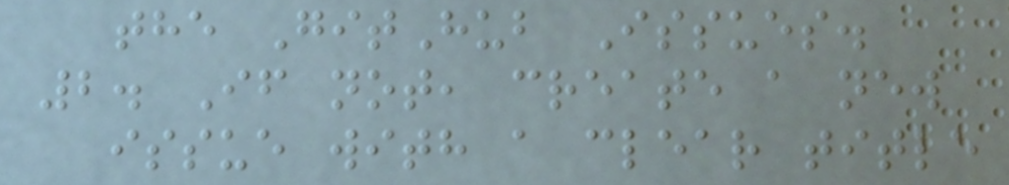the GitHub Issues.
2. If not, create a new
issue with a clear title
